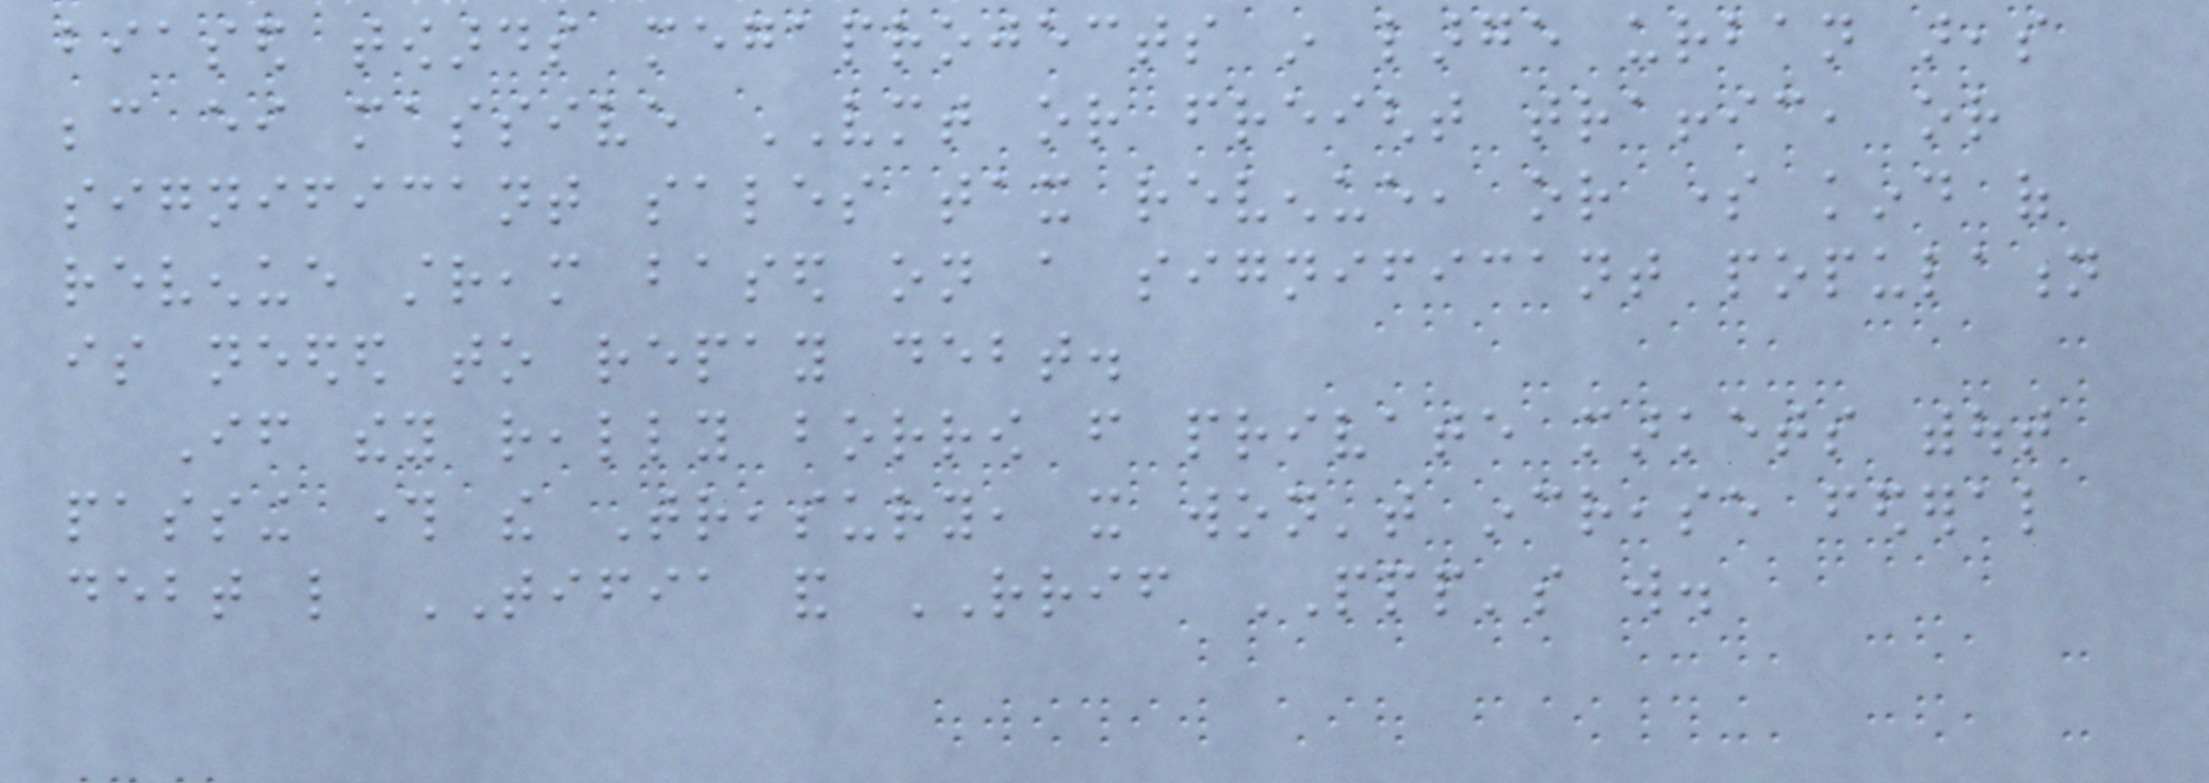biased towards megaprojects in large urban areas
because either massive VMT or freight traffic, or
significant sales tax revenue, or some kind of
revenue stream based on a significant population
is needed to repay debt.
If they really borrow from private markets without
passing through the Treasury, it won't increase federal
debt like TIFIA and RRIF PPP's will.
